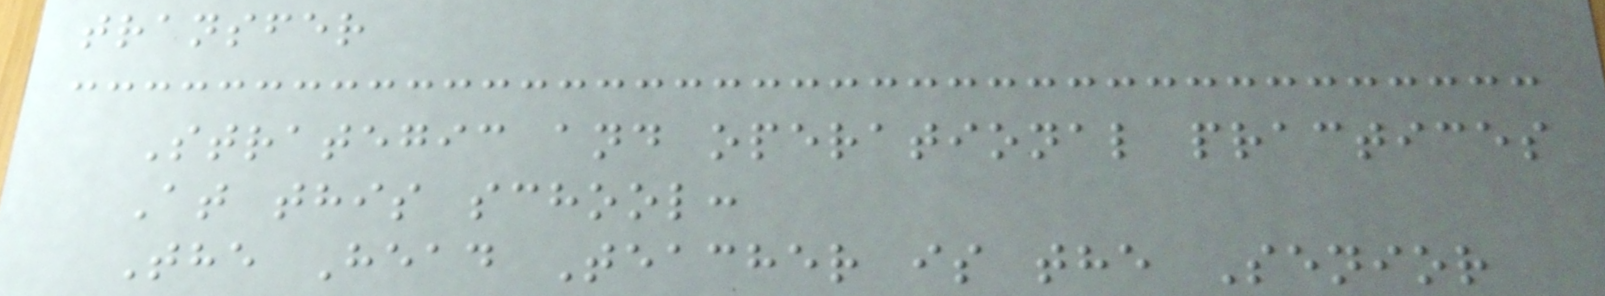transfer
Strategic and operational practices
At this school:
The Head Teacher is the Senior
